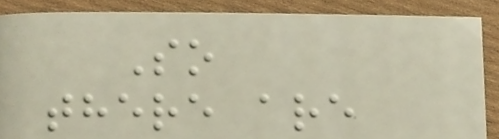So
there are
